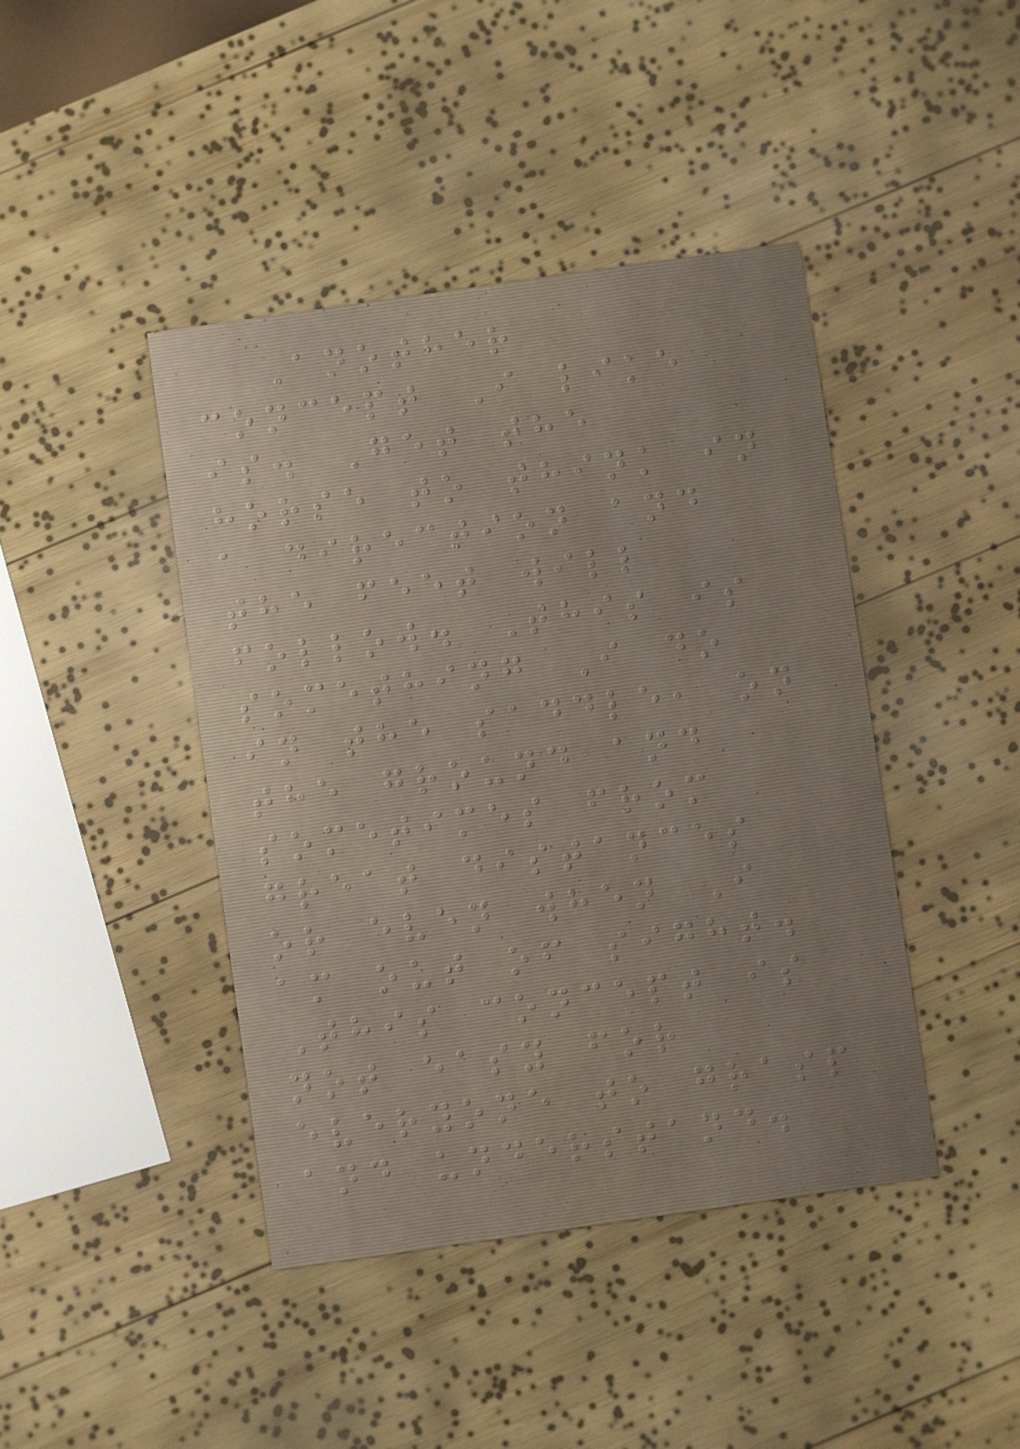Another
concept I like
is. Get the
horse to think in
a direction and
the feet will
follow. This is
something I do
in the saddle, on
the ground and
sometimes from
great distances
or even when I
am out of sight.
This concept is
not easy for
everyone to grasp
and understand.
